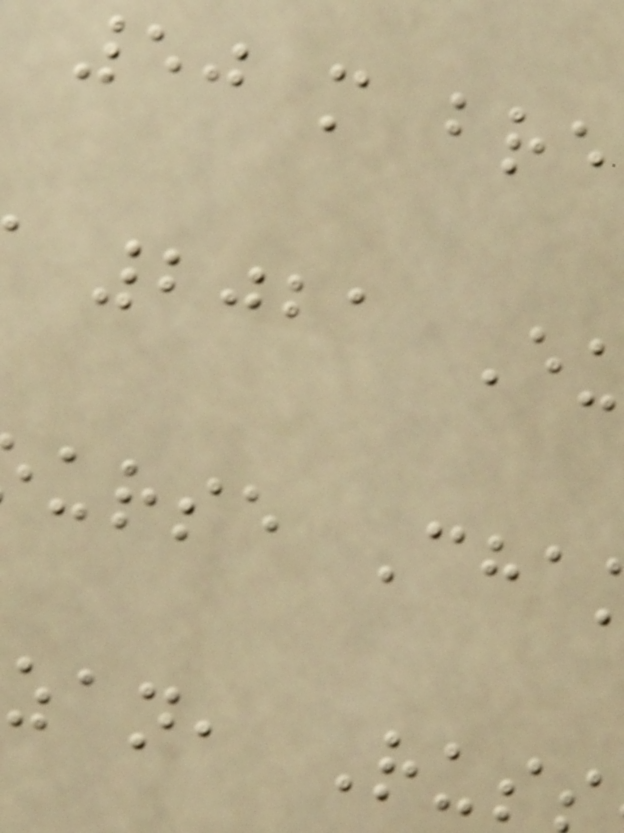50 m bre
2021 E
urse Cha
zan, Rus
